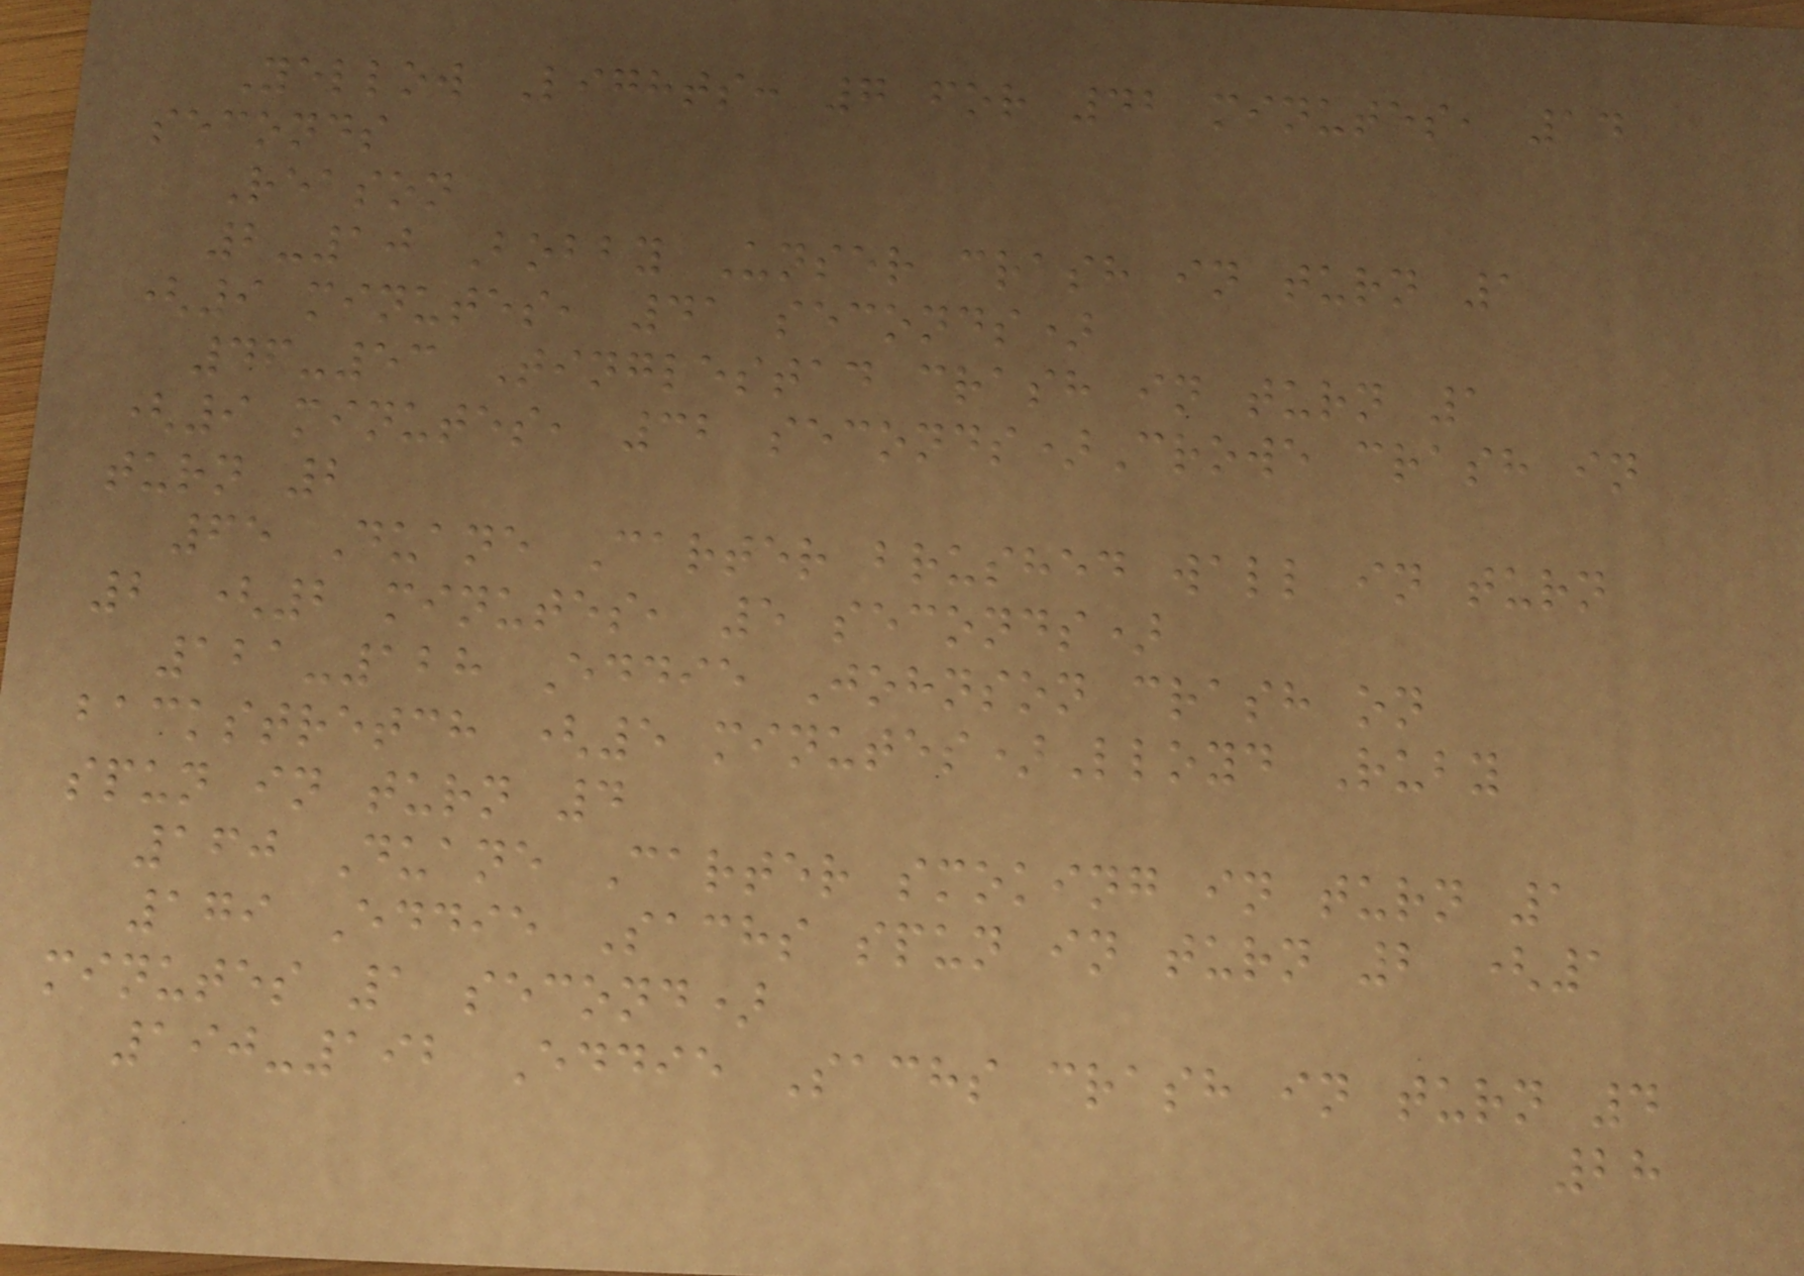Yellow Lights: 7 for 42 minutes, 14
seconds
Reason
2-10 Bobby Unser crash in turn 1
(9 minutes, 41 seconds)
46-53 Tinglestad crash in turn 1
(9 minutes, 32 seconds)Crowe crash in
turn 2
65 Duane Carter brushed wall in turn
2 (2 minutes, 5 seconds)
121-128 Eddie Johnson crash on
backstretch (5 minutes)Lloyd Ruby
spun in turn 4
160 Duane Carter smoking in turn 1
179 Eddie Sachs spun in turn 2 (1
minutes 1 second)
190-192 Eddie Sachs crash in turn 4
28
